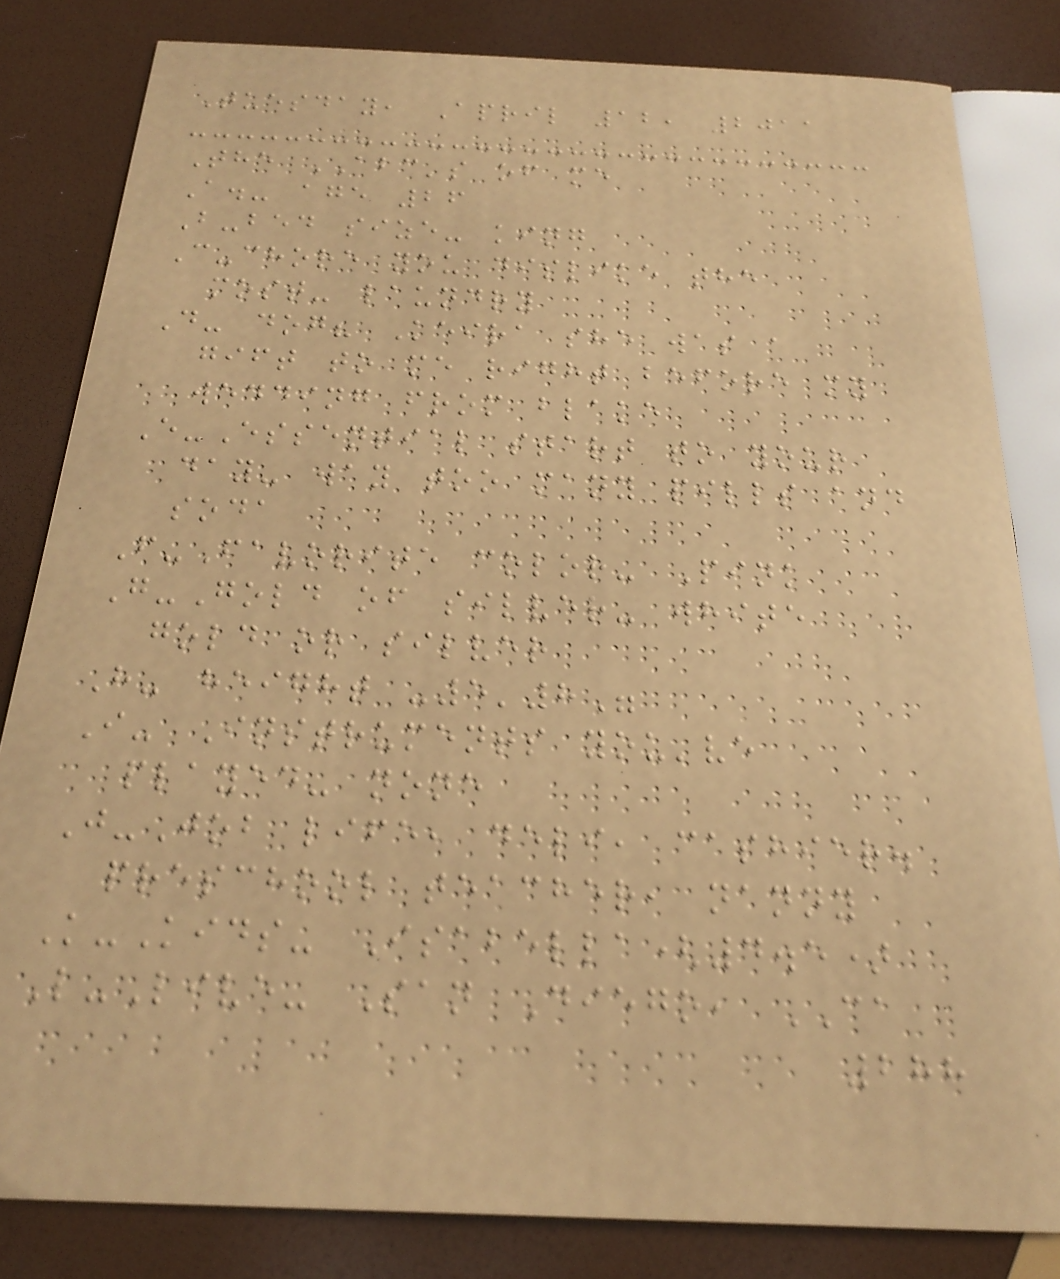Tuesday, April 12, 2011
The ABC's of me
A.- age 26
B-bed size- king
C-chore you dislike the
most- laundry
D- dog? Keira she was a
gift to me right before my
wedding from blake
E-Essential start to your
day- way too many pills and
soda
F-Favorite color- Pink
G-Gold of silver- white
gold or silver
H- height -5'8"
I- Instruments you've
played- none
J-Job life, deli, cashier.
preschool teacher, nanny
K-Kids- Isabella(4.5)
L-Live- San Diego, CA
288
